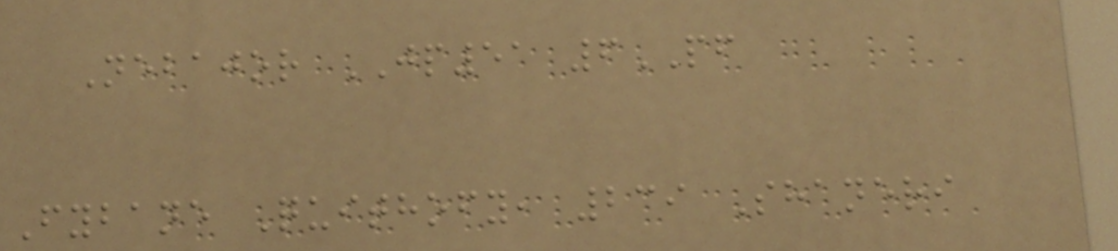Nebajor JP51 6PF
Fybane Quithofy, 239 Shaneri
